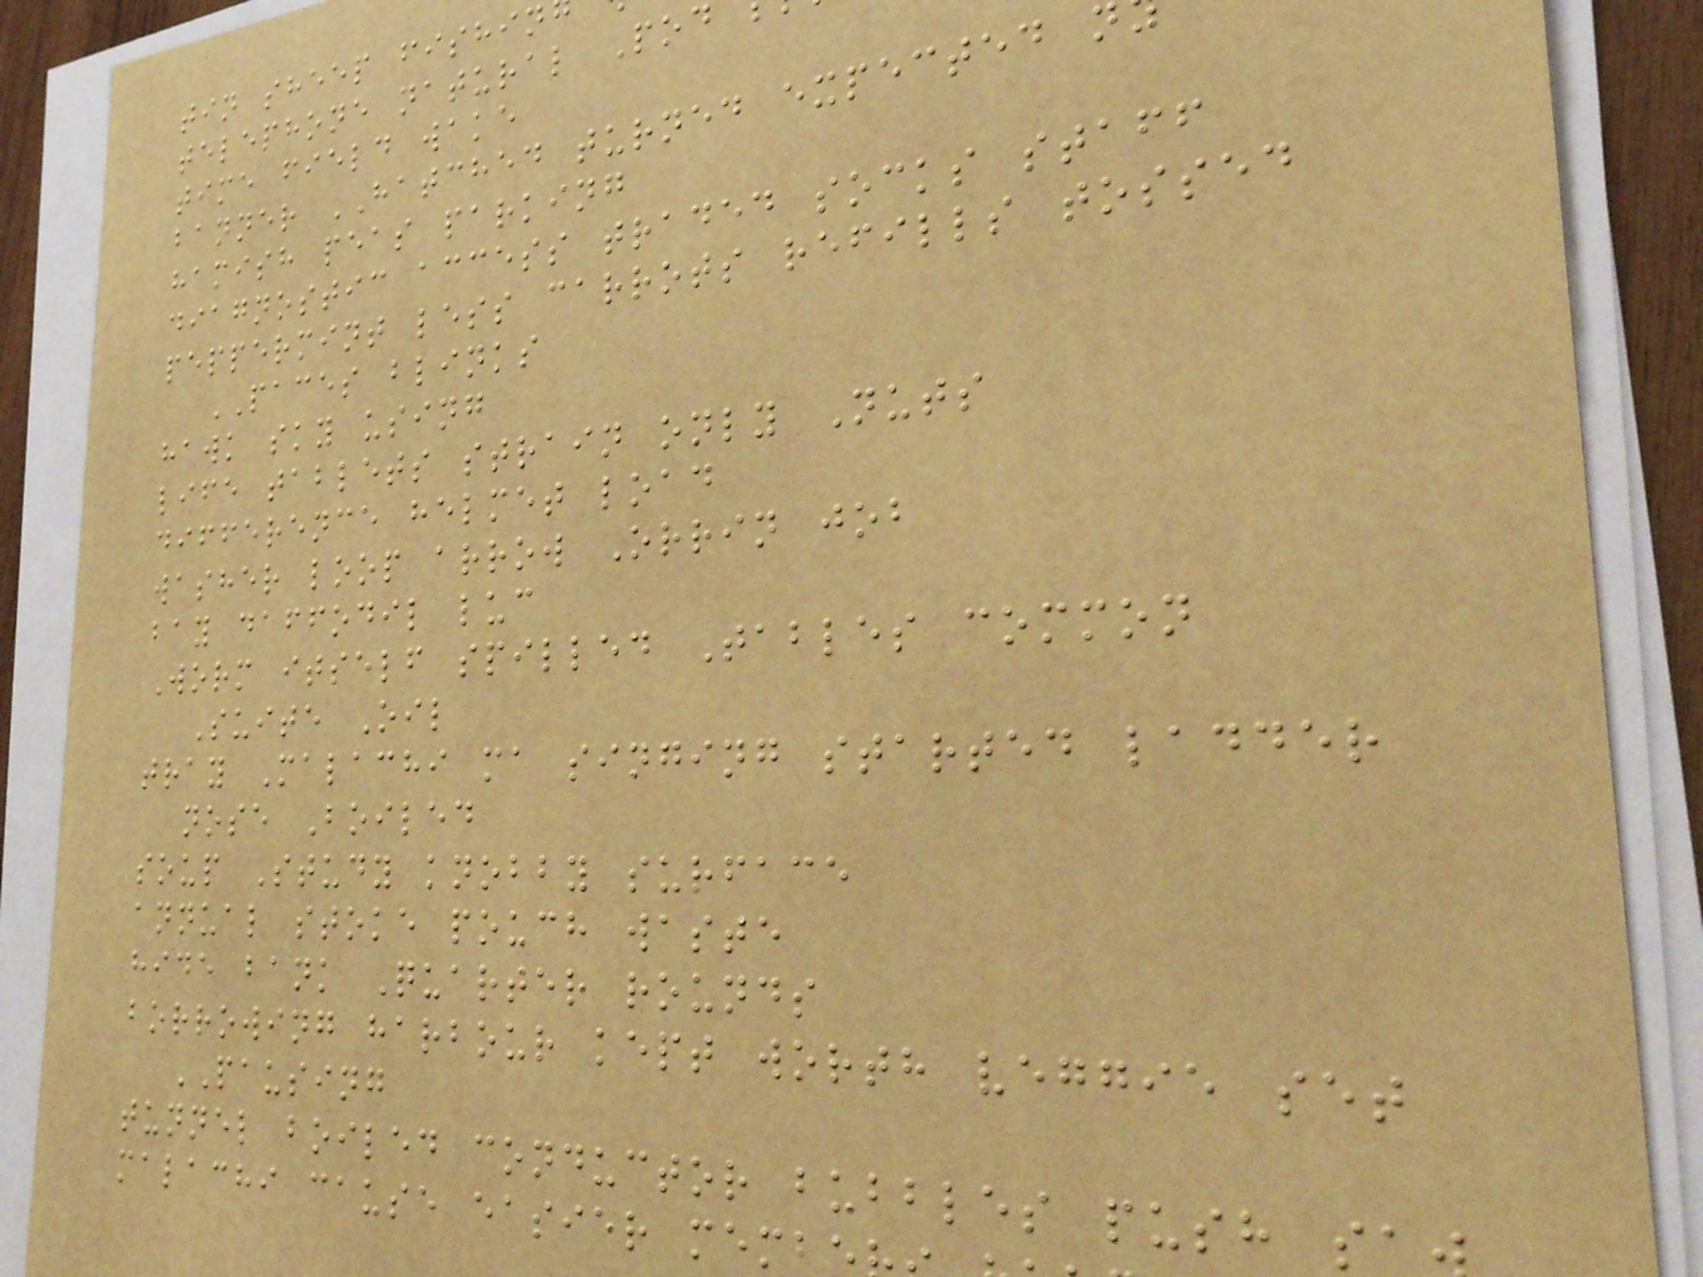tin sheep fishin
telephone natural Pod
time field wake
banner HATCHED turned expected
hamish peas parking
diagnostic access traded socks staff
peppermint less carrots refills tossed
PACES blinks
hawk sky using
life tablets strain only Nuts
difference helmet load
washer loop arrow Orrin job
bay daffodil luc
Worm itself spilled Tables common
Suite Oil
tray Malachi ma singing started ladder
nose Boiled
soup Study knobby surface
annual stoke pouch waste
hide bank Quarter rounds
borrowing harbour kept worth veggie set
PAUSING
tunnel boiled conductor bubbles push s
malachi cause easier memb
